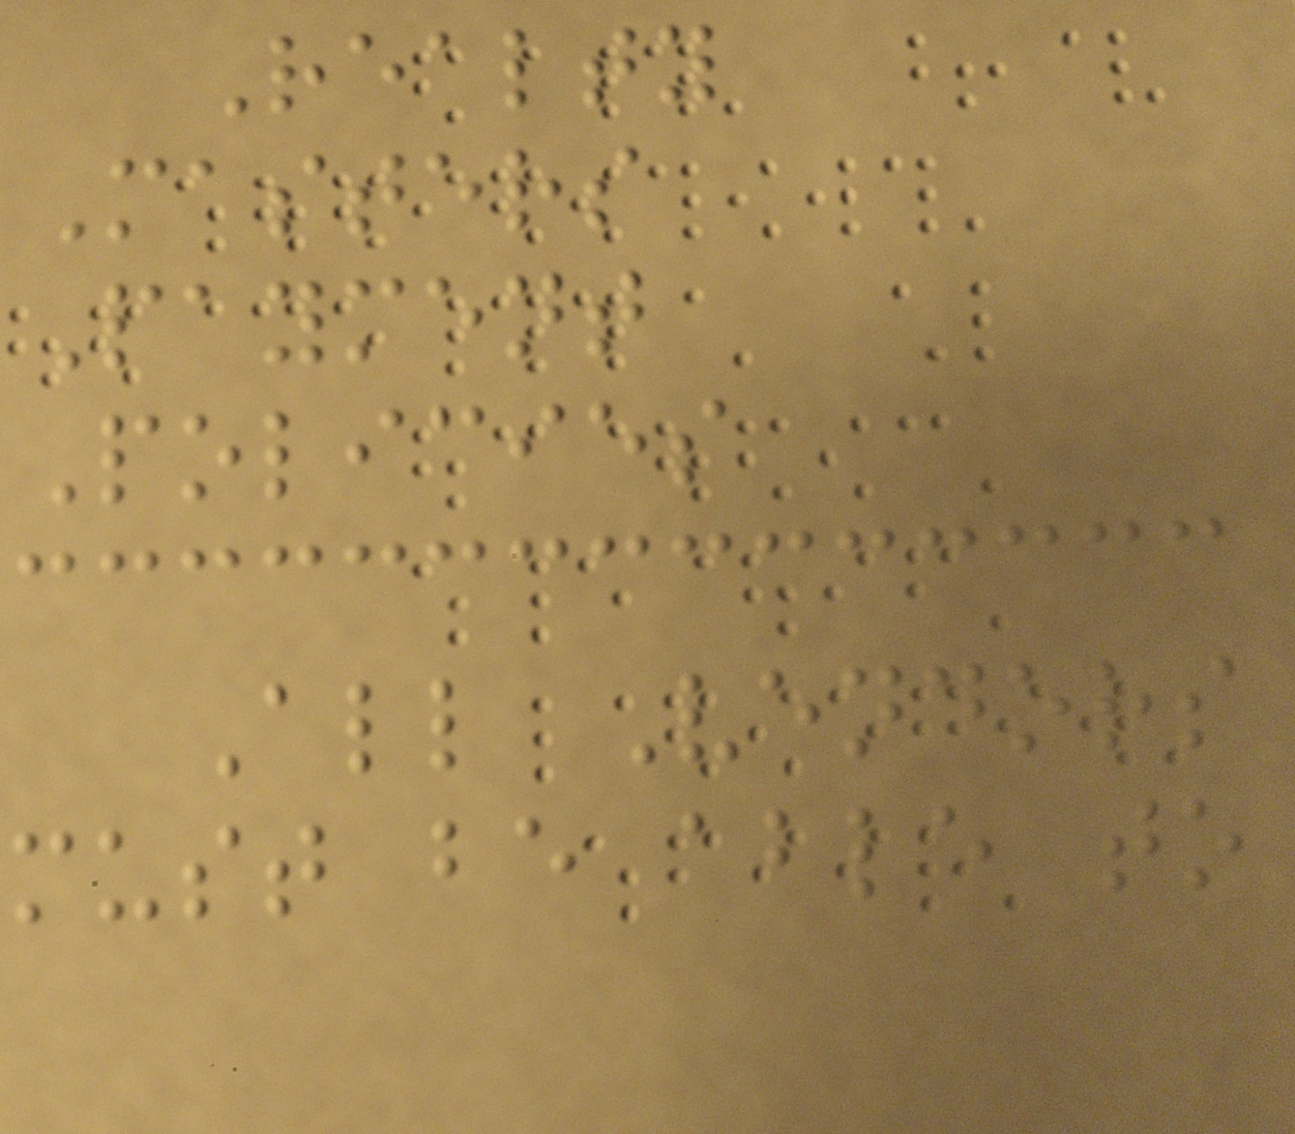Realty
Masters
Payment
Policies
All Vendors
must be able to
